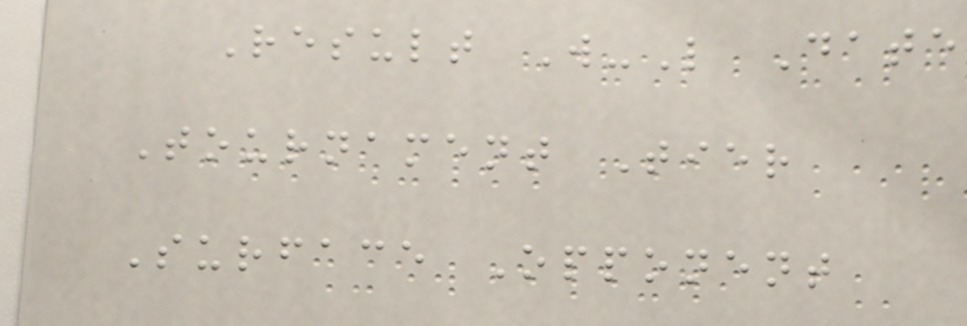Result W-L Date
Tournament Tier
Surface Opponent
